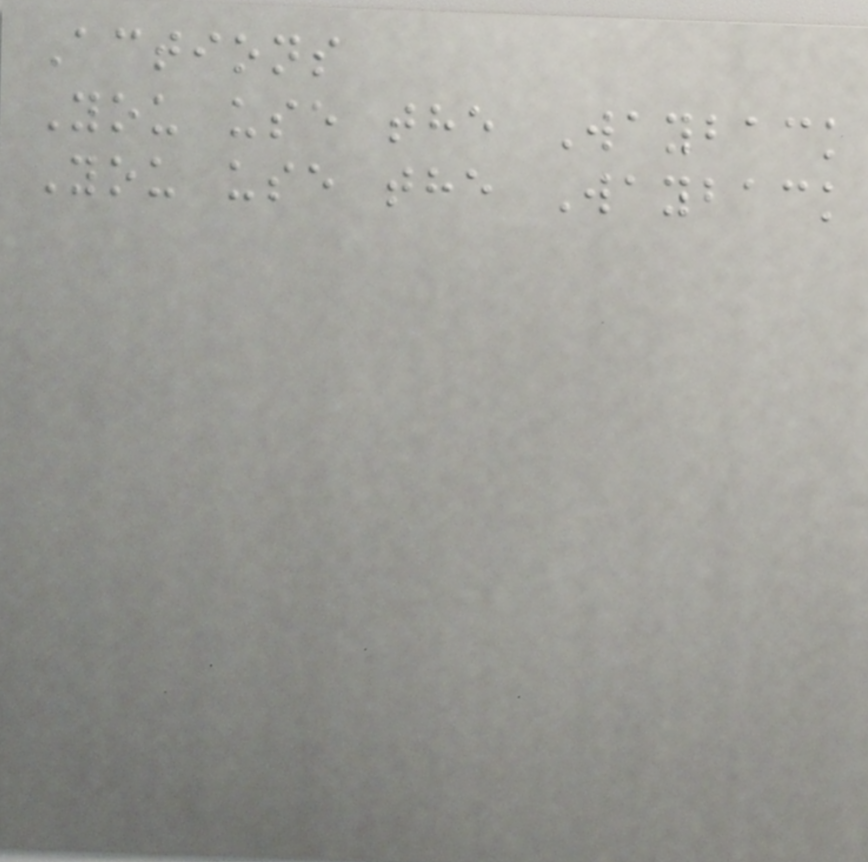Actions
You use the Wayback
You use the Wayback
